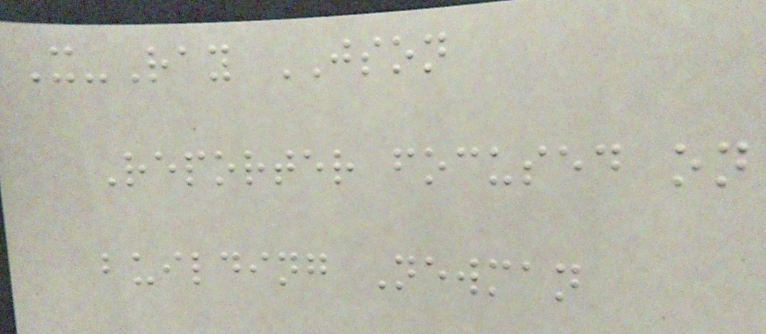X-Ray JSON
Reporter focused on
building Newman
